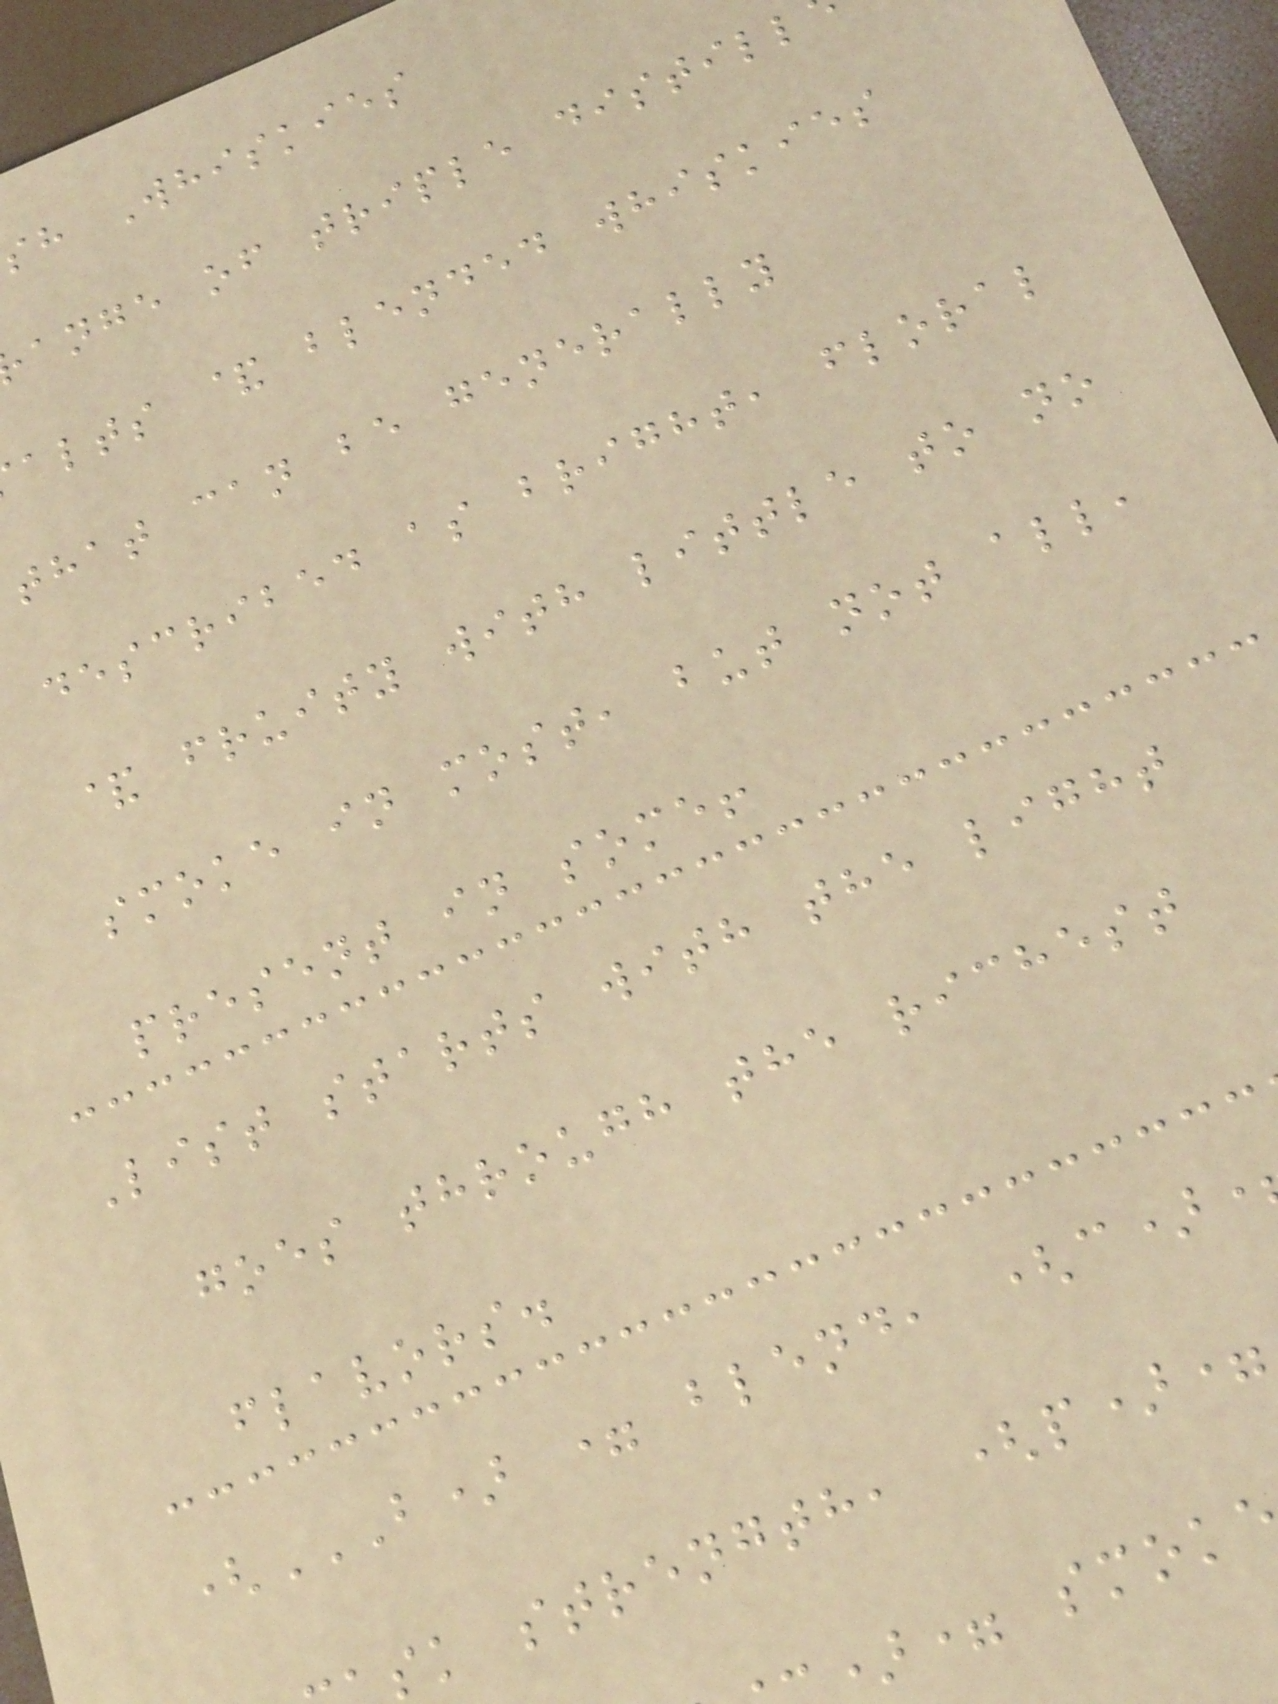sh Whiskies
ange of triple distill
alts & blended whiskies
that can be generally
described as bright, floral
& fruity with little to no
smoke in most, but not all,
present in some!
List starts with the light
goes through the richest
flavors.
sk strength, (p)=
